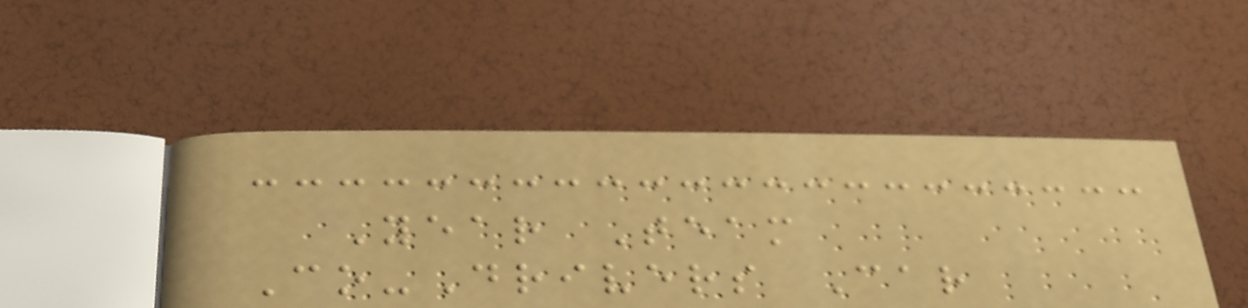Year Team
Co-Drivers Car
